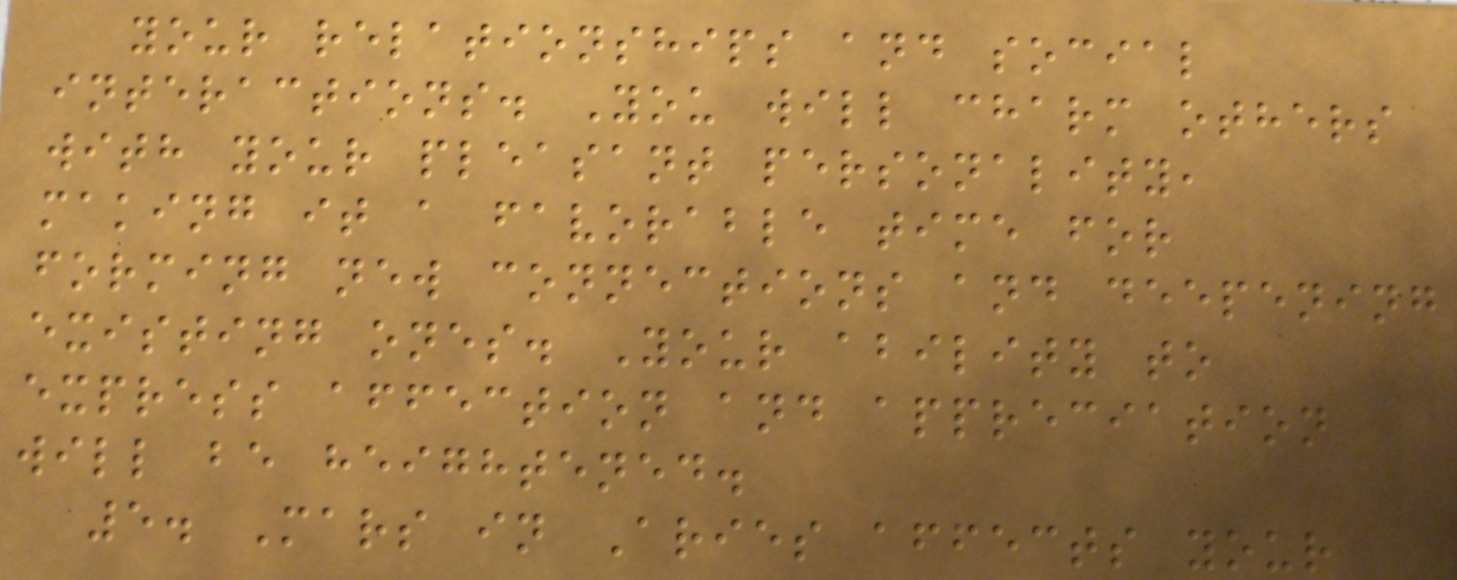your relationships and social
interactions. You will charm others
with your pleasant personality,
making it a favorable time for
forming new connections and deepening
existing ones. Your ability to
express affection and appreciation
will be heightened.
5. Mars in Aries affects your
